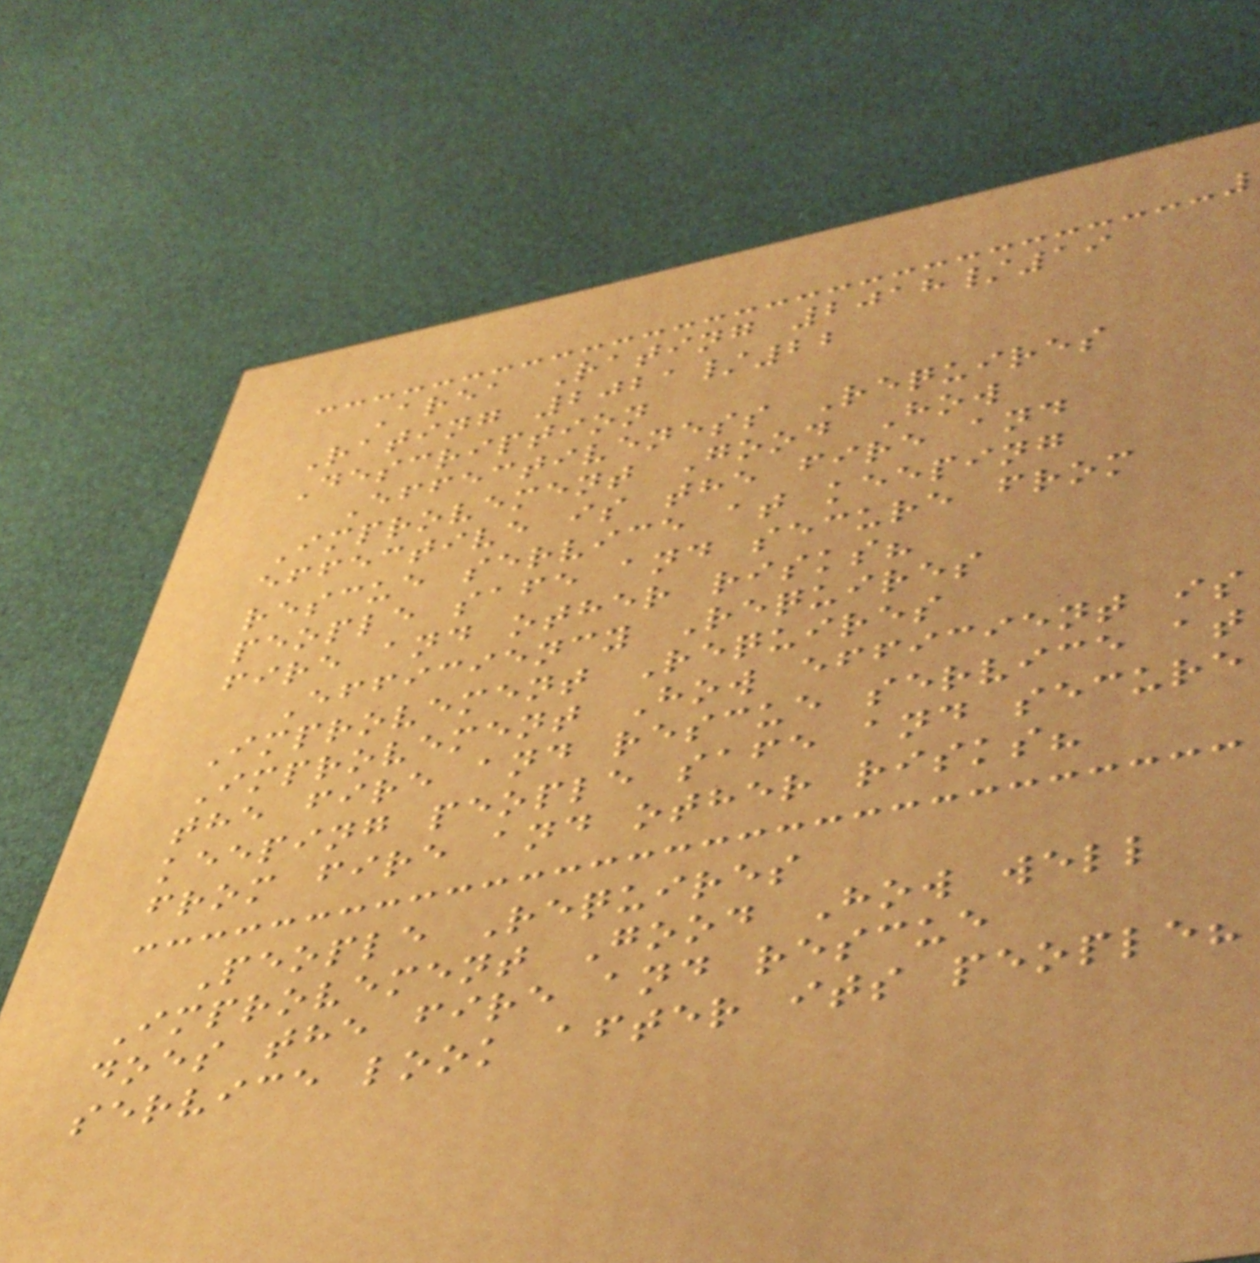Area Rating 2018/19
Rating 2021/22
Description
Effectiveness Requires
Improvement Good How
effective is the fire and
rescue service at keeping
people safe and secure from
fire and other risks?
Efficiency Requires
Improvement Requires
Improvement How efficient is
the fire and rescue service at
keeping people safe and secure
from fire and other risks?
People Requires
Improvement Good How well
does the fire and rescue
service look after its people?
